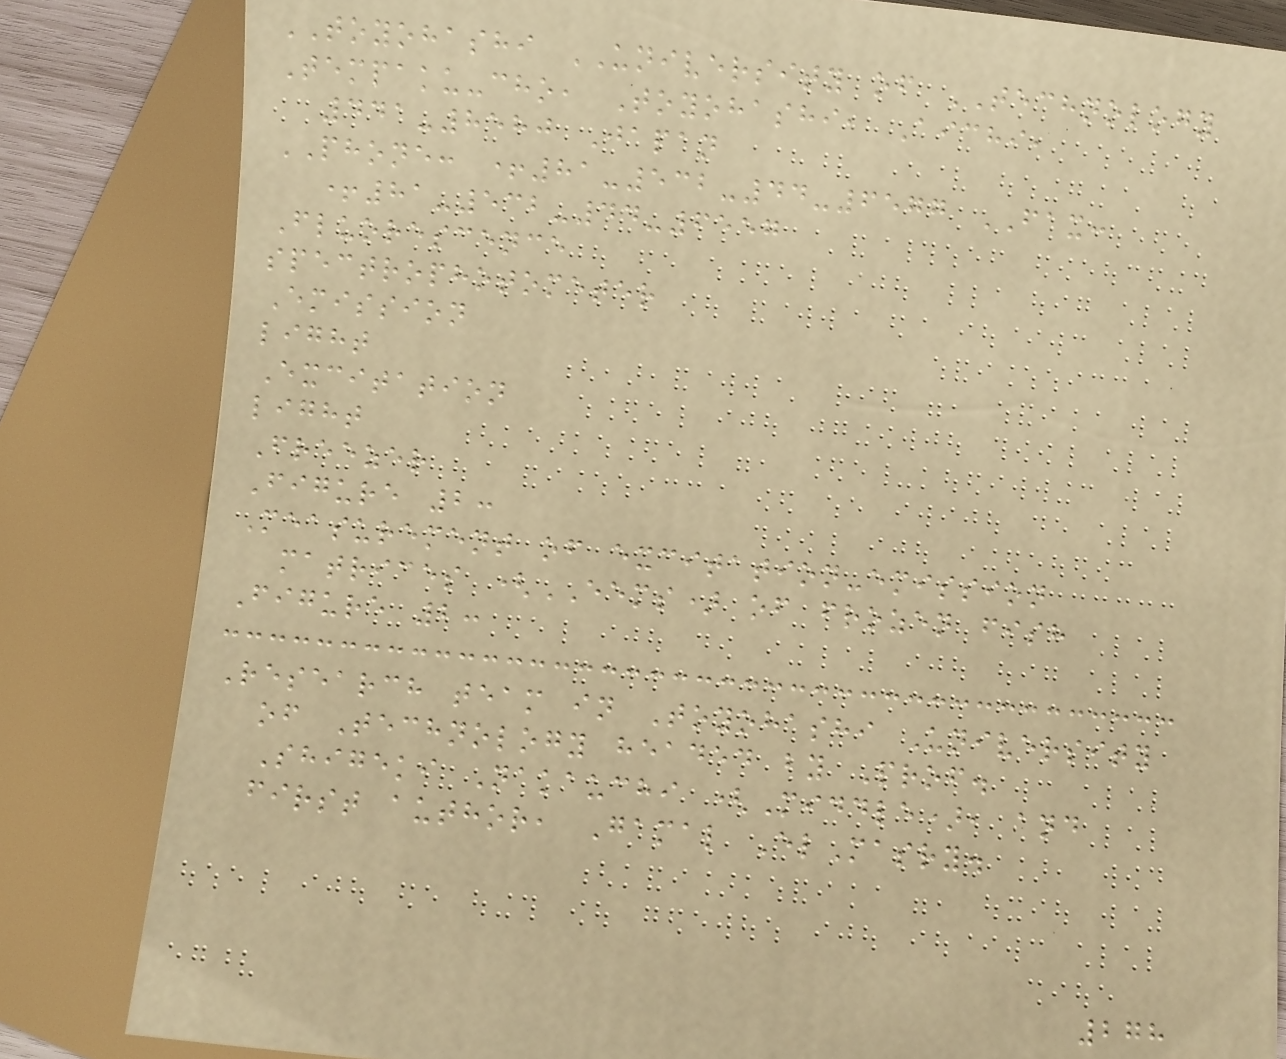TOYOHASHI UNIVERSITY of TECHNOLOGY
Tempaku-cho, Toyohashi, Aichi,
441-8580 Japan
PHONE: +81-532-44-6577 FAX:
+81-532-44-6557
Fluorescence
spectrophotometer
Emission
light
Excitation
light
Freezer
Figure 2:
Measurement of excitation-emission
matrices (EEMS) of frozen fish
Figure 2:
Research team in Toyohashi University
of Technology headed by Prof.
Shigeki Nakauchi (Middle), and
first author, Gamal ElMasry.
278
